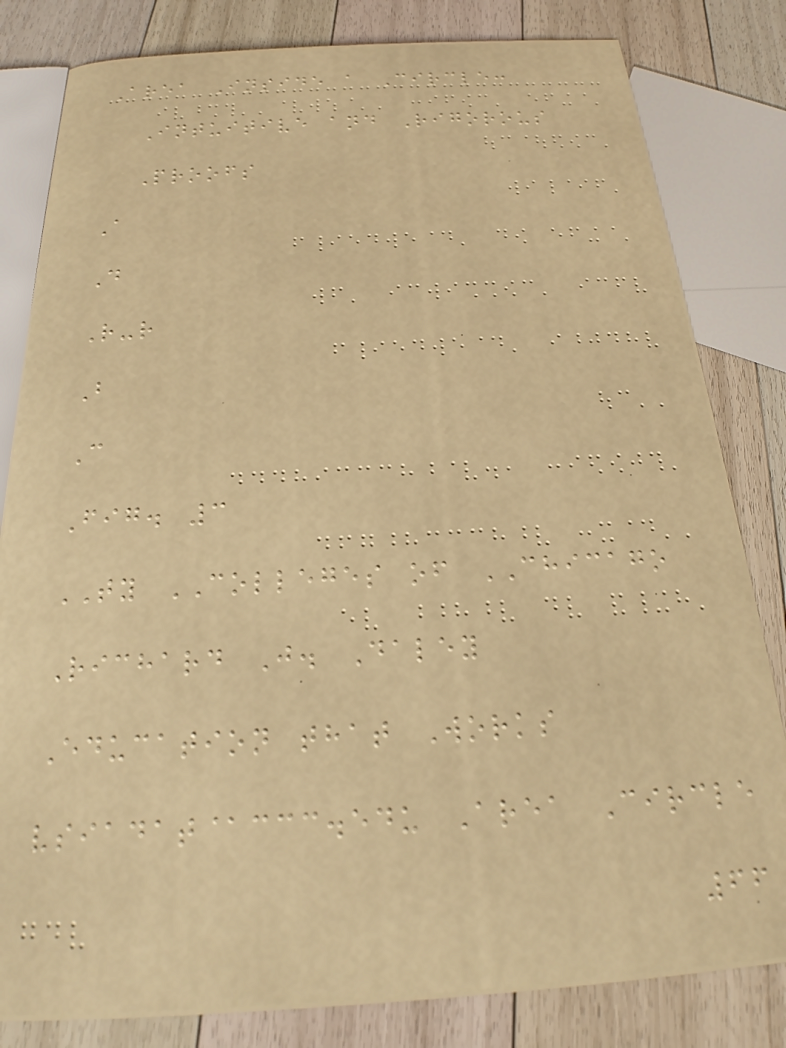Area Inside a Circle:
Intuitive and Rigorous
Proofs
A
D
R-r
B
C
Fig. 3
TY COLLEGES of CHICAGO
Richard J. Daley
Education that Works
vsiadat@ccc.edu Area Circle
66
